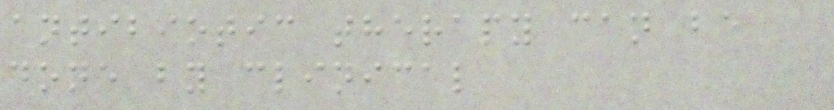antibiotic therapy can be
done by clinical
